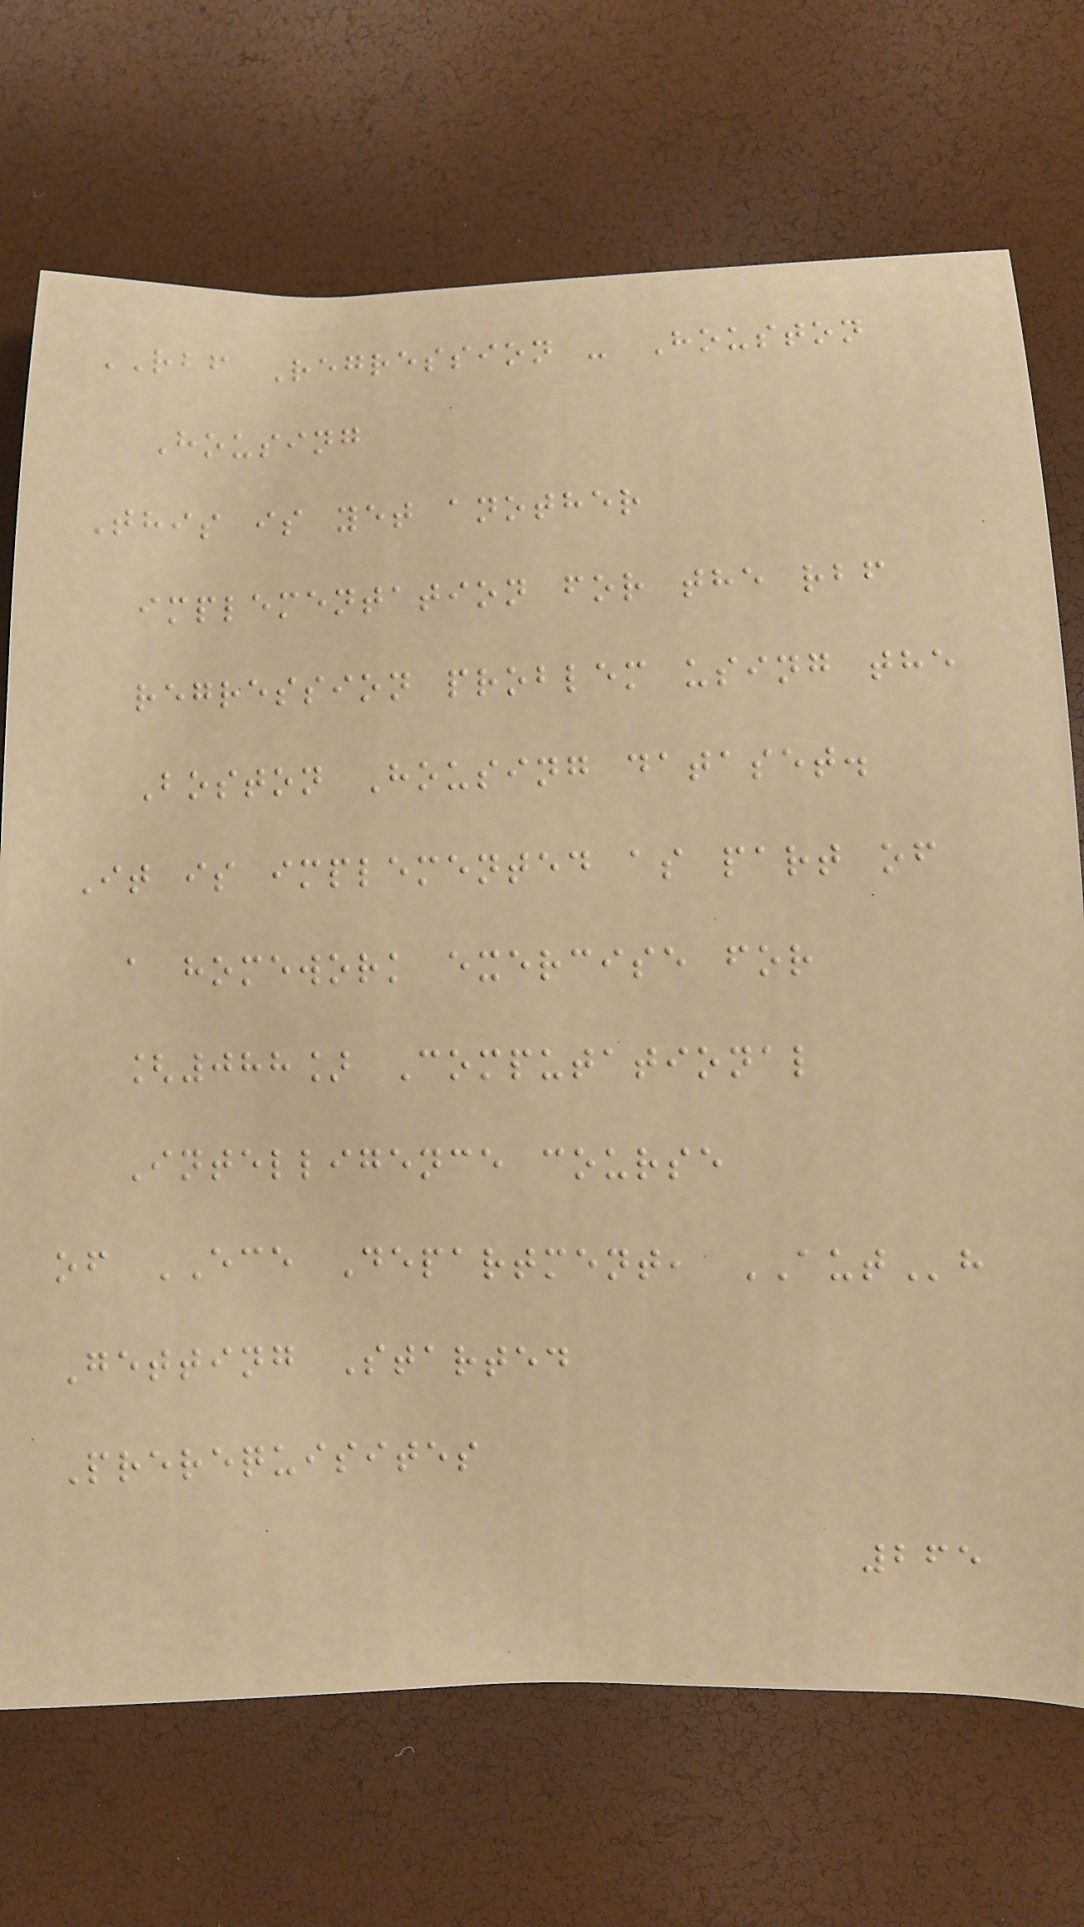RBF Regression - Houston
Housing
This is yet another
implementation for the rbf
regression problem using the
Boston Housing dataset.
It is implemented as part of
a homework exercise for
[088] Computational
Intelligence course
of ECE Department, AUTh
Getting Started
Prerequisites
265
